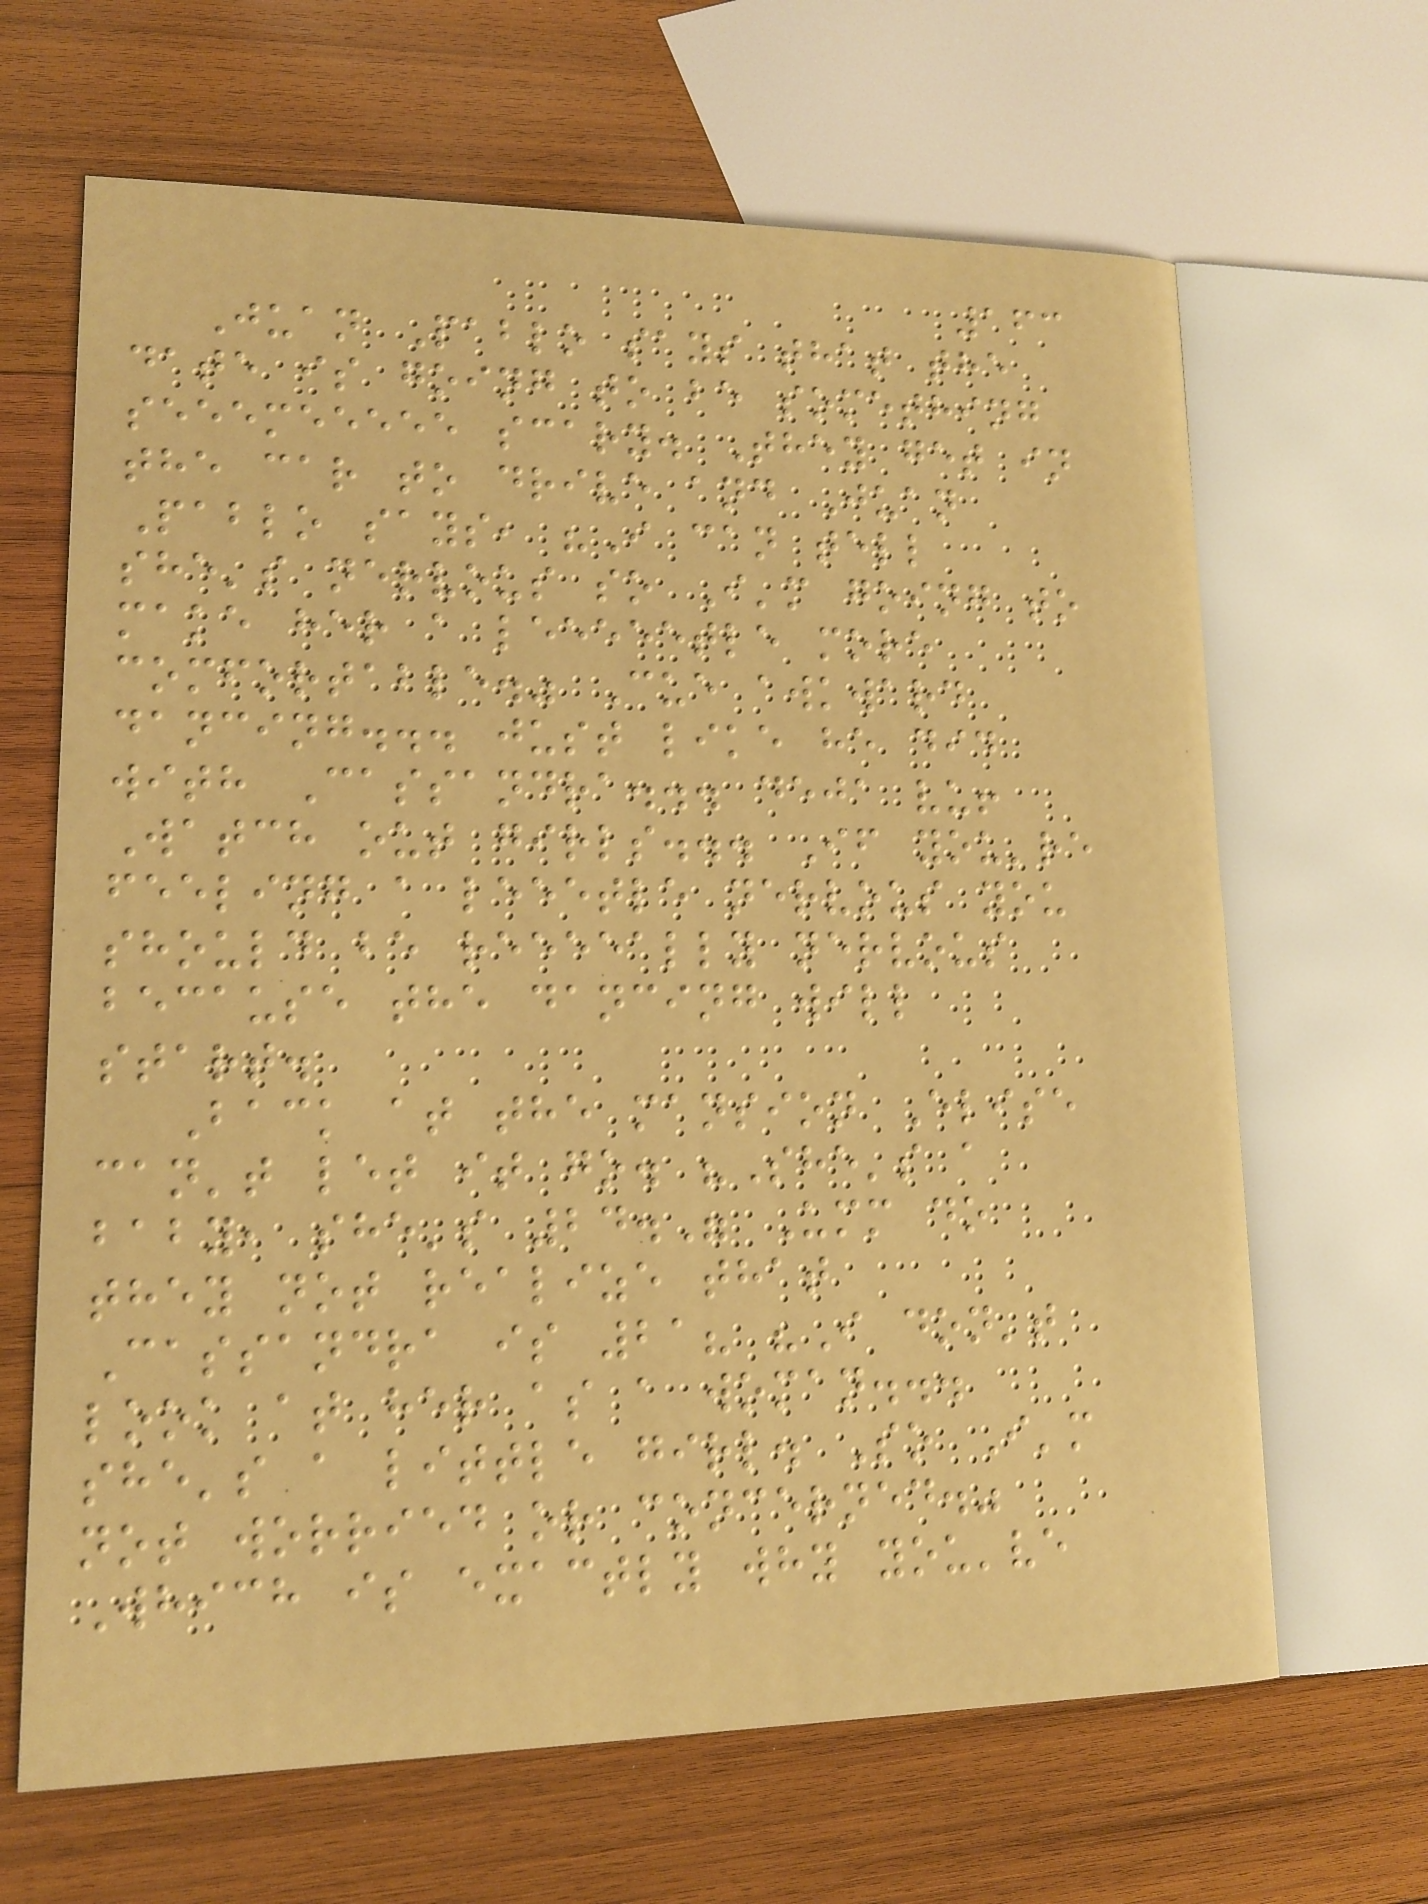163
Juan Pablo says that the
date is going to be something
seeemeeeee scary. They get in
the car to drive and Juan
Pablo says, "I can tell
she's nervous so I'm going to
make her a leeeeetle more
comfortable." Cue awkward
dancing... just like he did
with Cassandra... deja vu!
Watch out girls... If you're
feeling a leeetle nervous you
should be reeeeally nervous
because the dancing will
start.
Back at the mansion Elise
can't let it go. "She's a
baby, she's 24." Umm do
they not realize that
Cassandra is 21? "I don't
look at her as a woman...
she's a little girl. So I'm
not worried or concerned."
Which is exactly why you've
